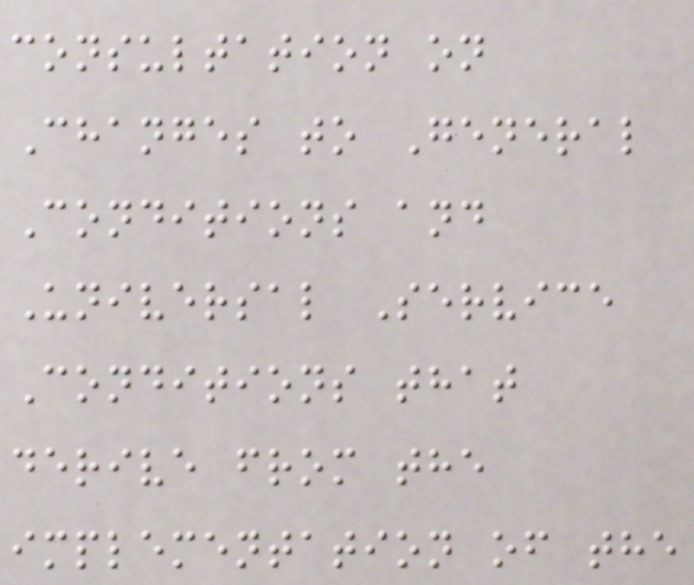consultation on
Changes to General
Conditions and
Universal Service
Conditions that
derive from the
implementation of the
